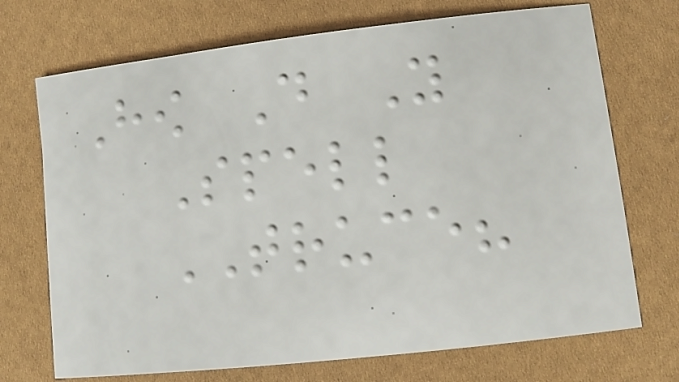How Do You
Spell
TRUCE?
